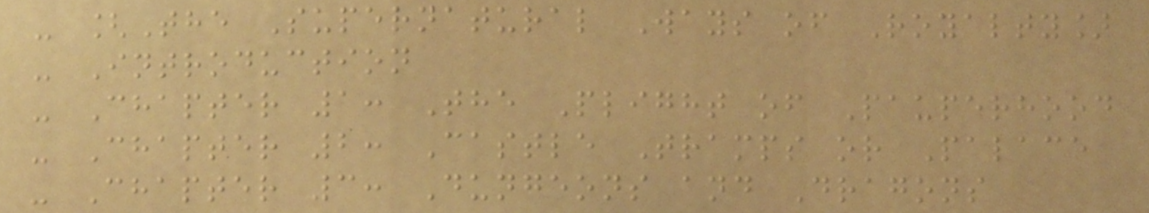- [The Supernatural Ways of Royalty]
- Introduction
- Chapter 1: The Plight of Pauperhood
- Chapter 2: Castle Tramps or Palace
- Chapter 3: Dungeons and Dragons
